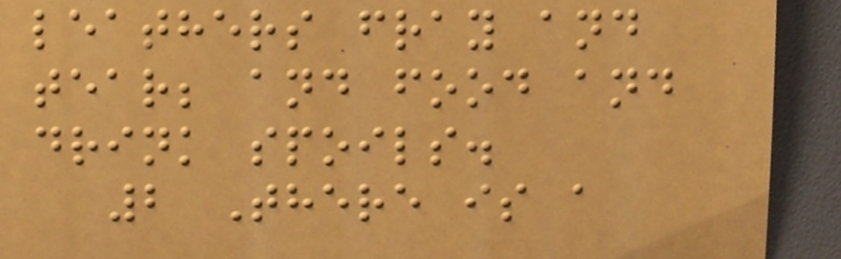leathers fray and
tear; and food and
drink spoils.
2 There is a
